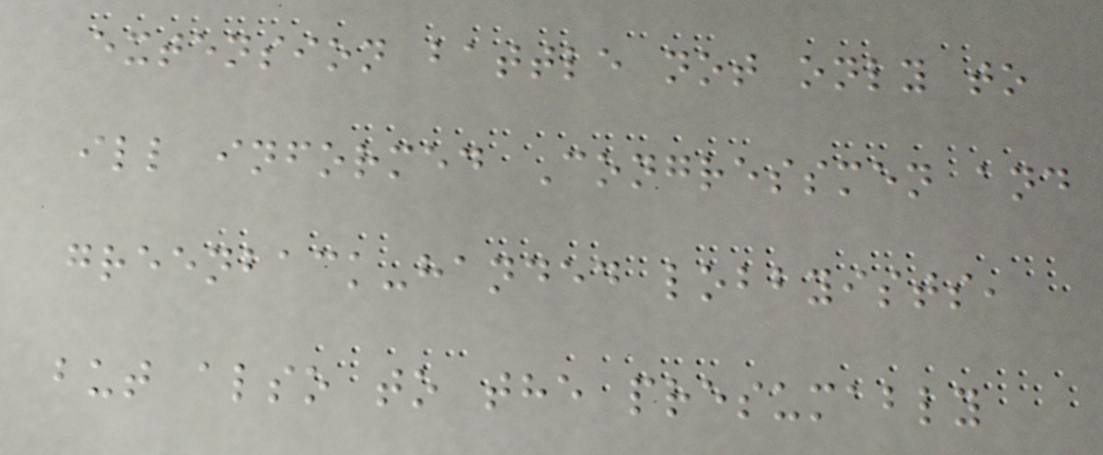extension battle not only to
ill informed Congressmen and
greenback-handed lobbyists,
but also to the presumably
